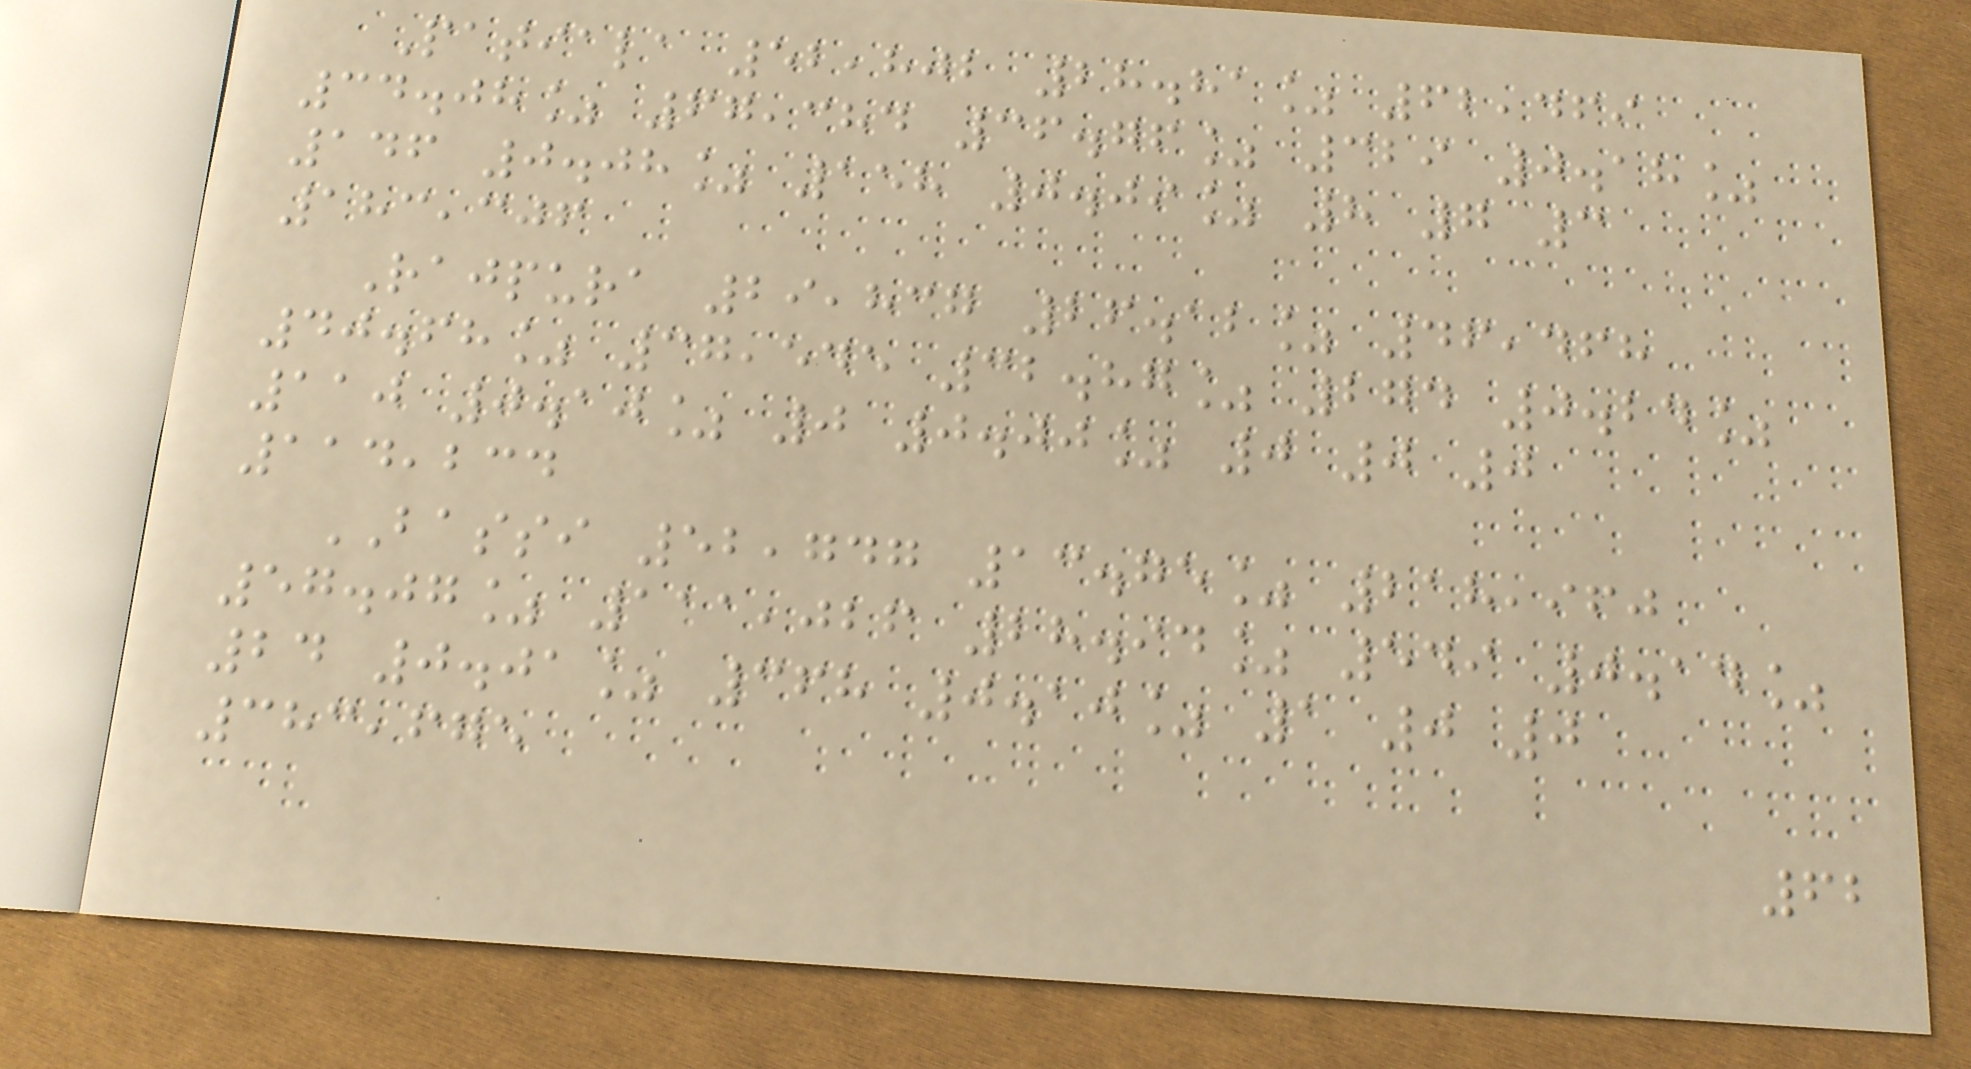Patiala 52,802 28.81% 62,469
34.08% 67,384 36.76% 329 0.18%
146 0.08% 158 0.09% 8 7 3
183,306
Rajpura 29,837 26.12% 46,468
40.68% 37,545 32.87% 274 0.24%
110 0.10% 0 0.00% 0 0 0
114,234
BASSI 52,747 13.75% 218,960
57.07% 111,026 28.94% 549 0.14%
24 0.01% 368 0.10% 1 0 0
383,675
62
